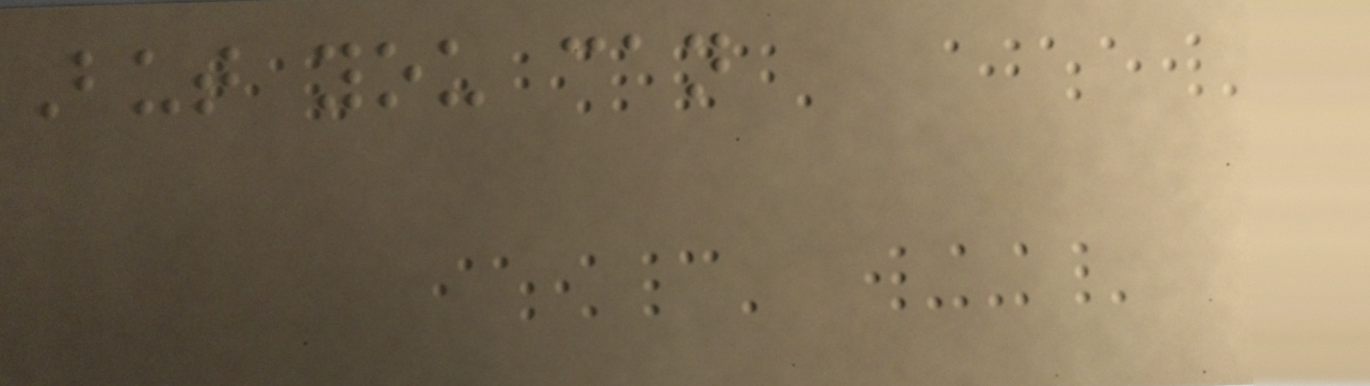But you can
